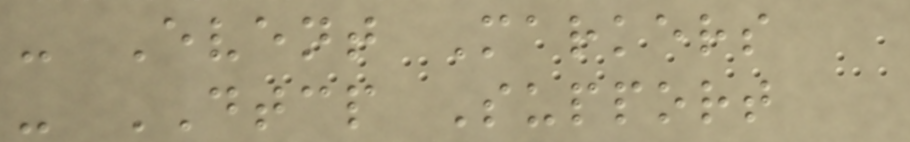- Event Markers
- DTCP Support
